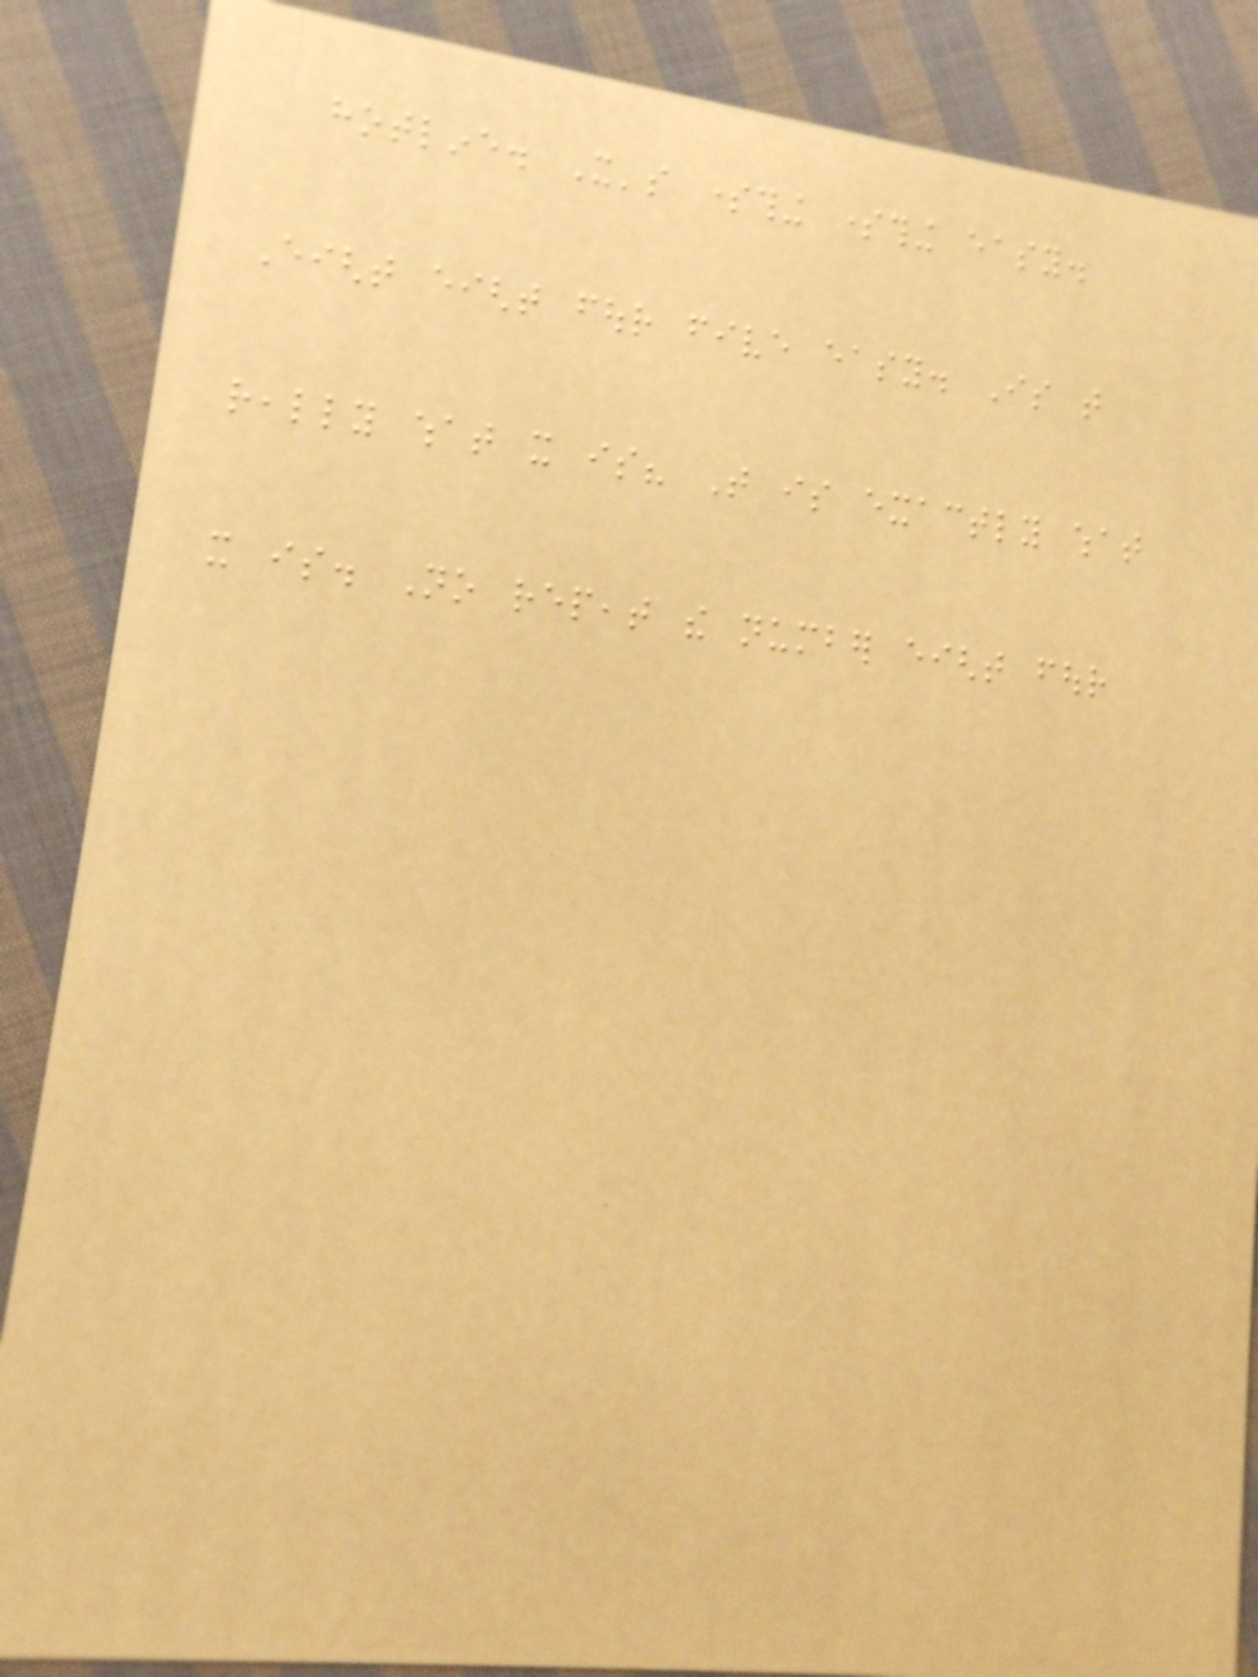hotline. It's something something easy.
Eight eight four five easy. Is that
really what it is? That is exactly what
it is. No repeat the number eight four
